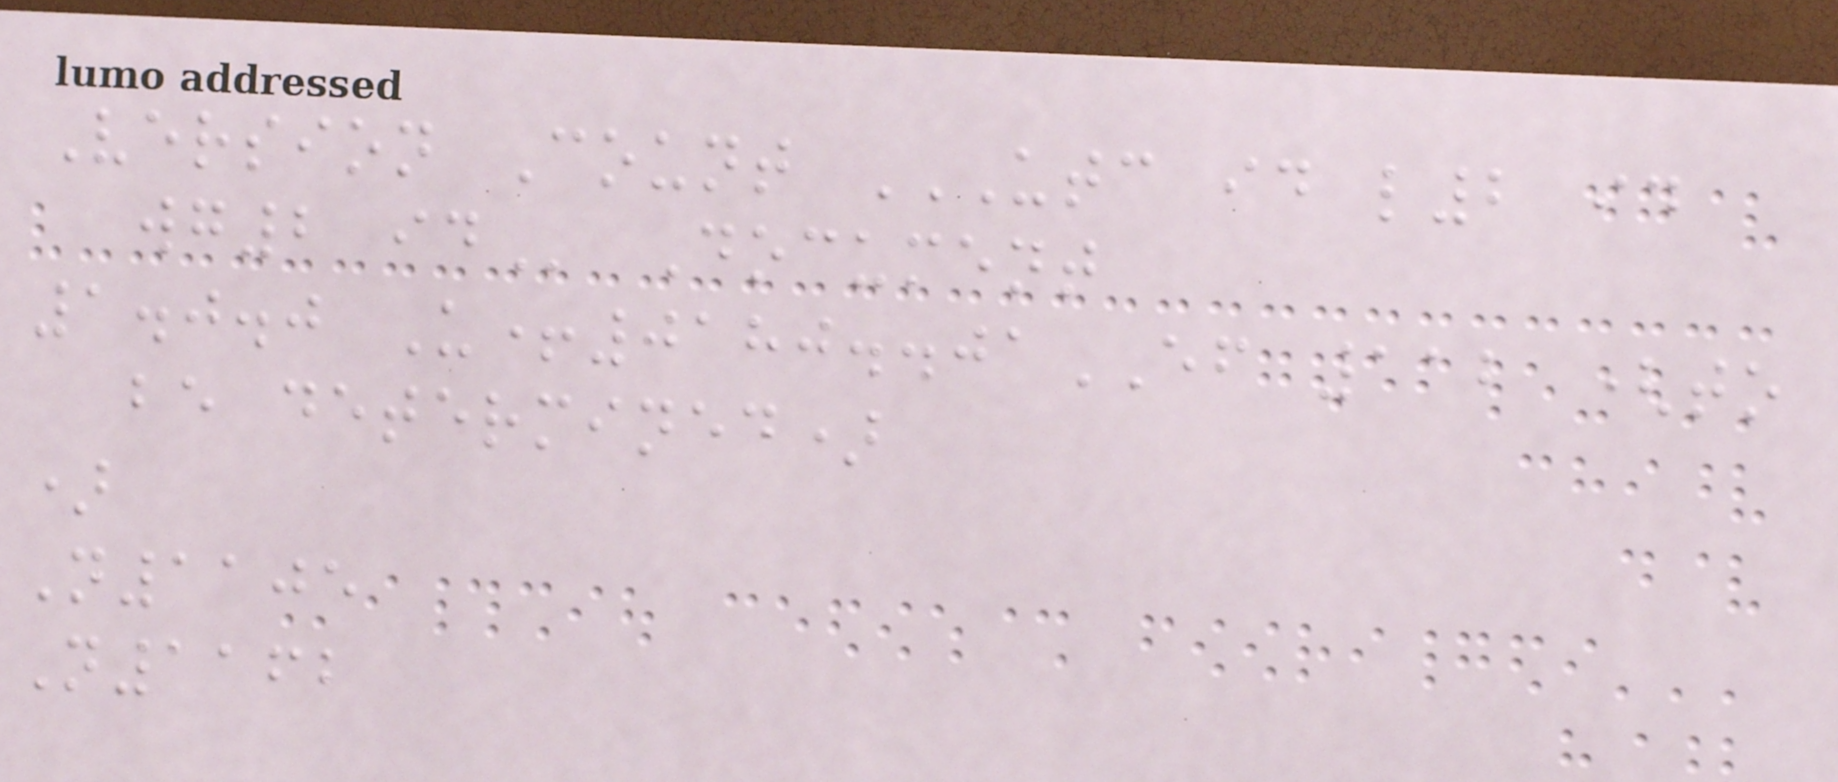Version Count UTC ID L2 ID
WG2 ID Document
1.0.0 U+0180..01EF 112 (to
be determined)
)
N1105
N1162
